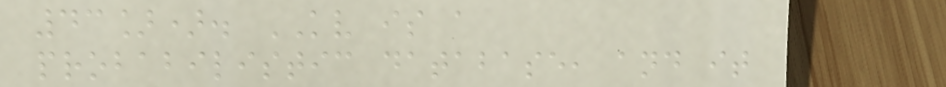43]). KV is a
probabilistic database, and it
